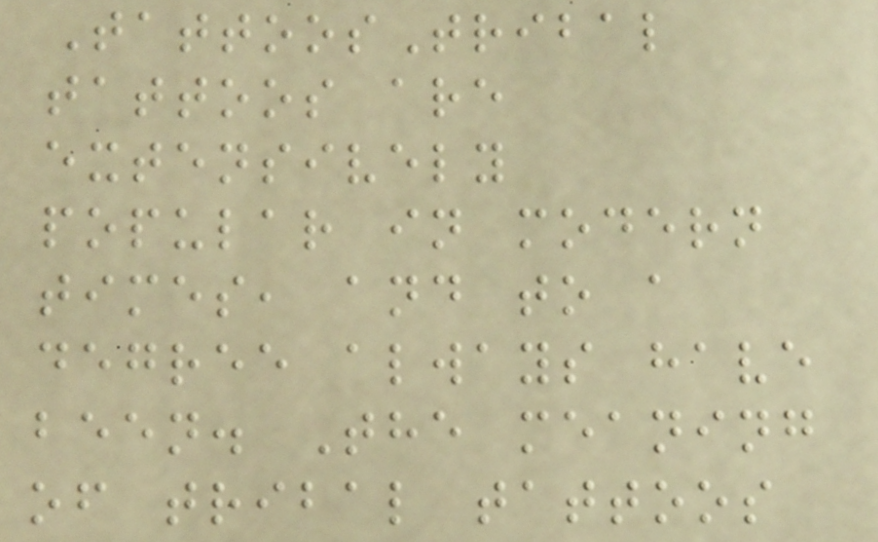TattoosTribal
tattoos are
extensively
popular in modern
times, and to a
degree always have
been. The meaning
of tribal tattoos
